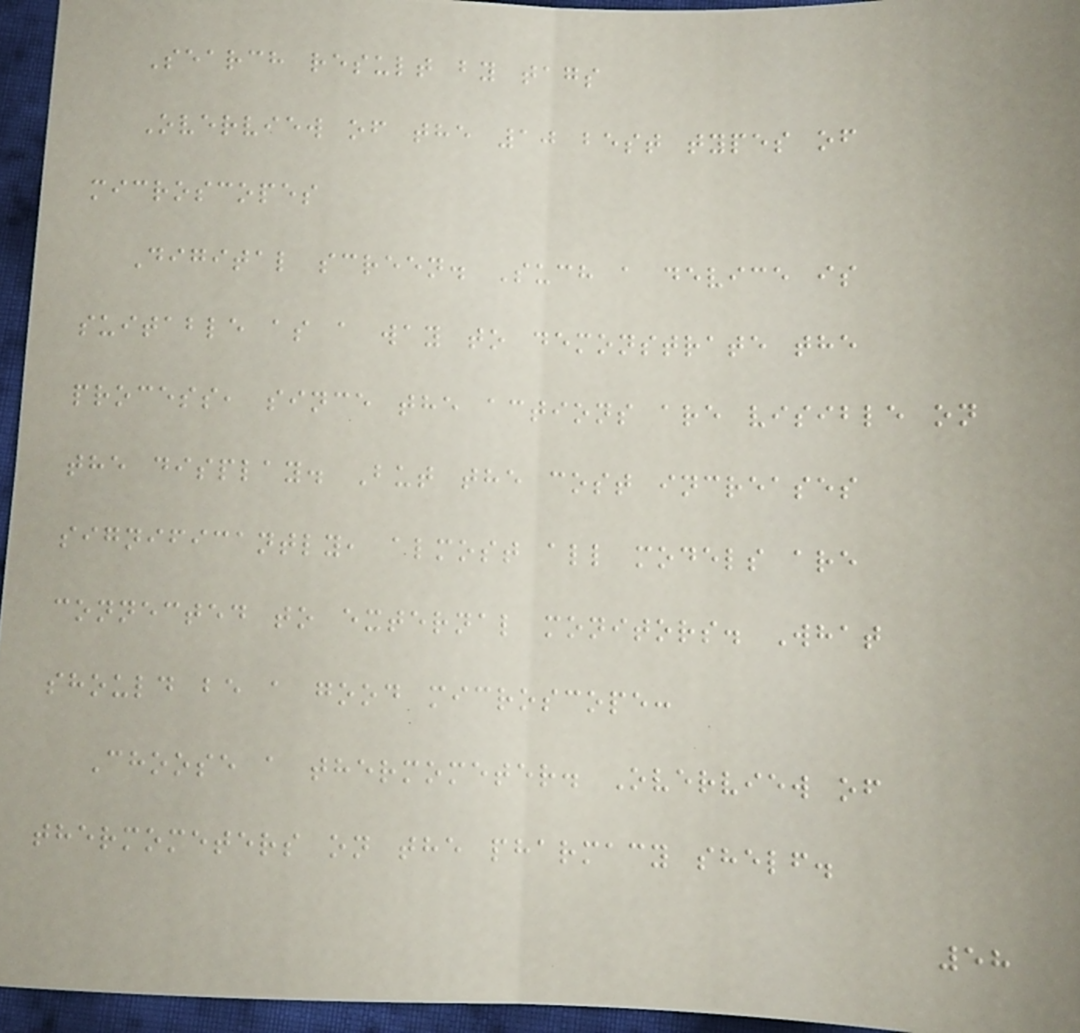Search result by tags
Overview of the 10 best types of
microscopes
Digital screen. Such a device is
suitable as a way to demonstrate the
process, since the actions are visible on
the display. But the cost increases
significantly, almost all models are
connected to external monitors. What
should be a good microscope:
Choose a thermometer. Overview of
thermometers on the pharmacy shelf.
58
